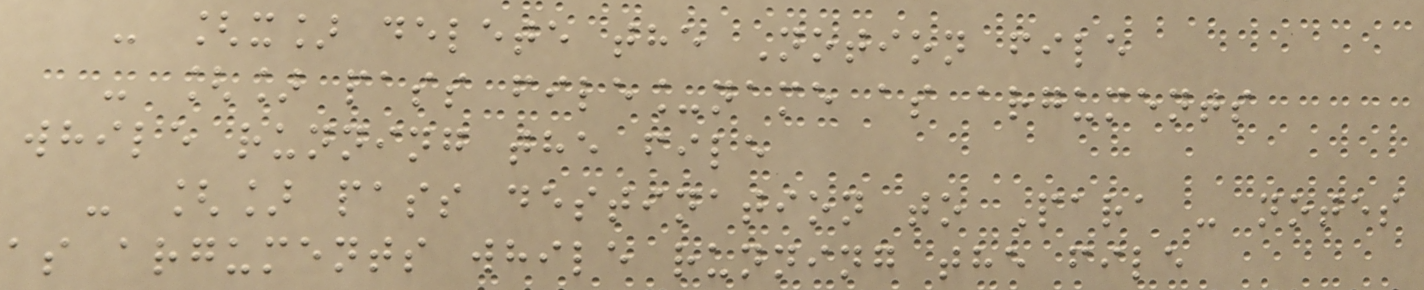- [x] delete the Notion file
- [] pass file_name as arguments
while running the file
- [] pass destination to Para - notes
as arguments while running the file
